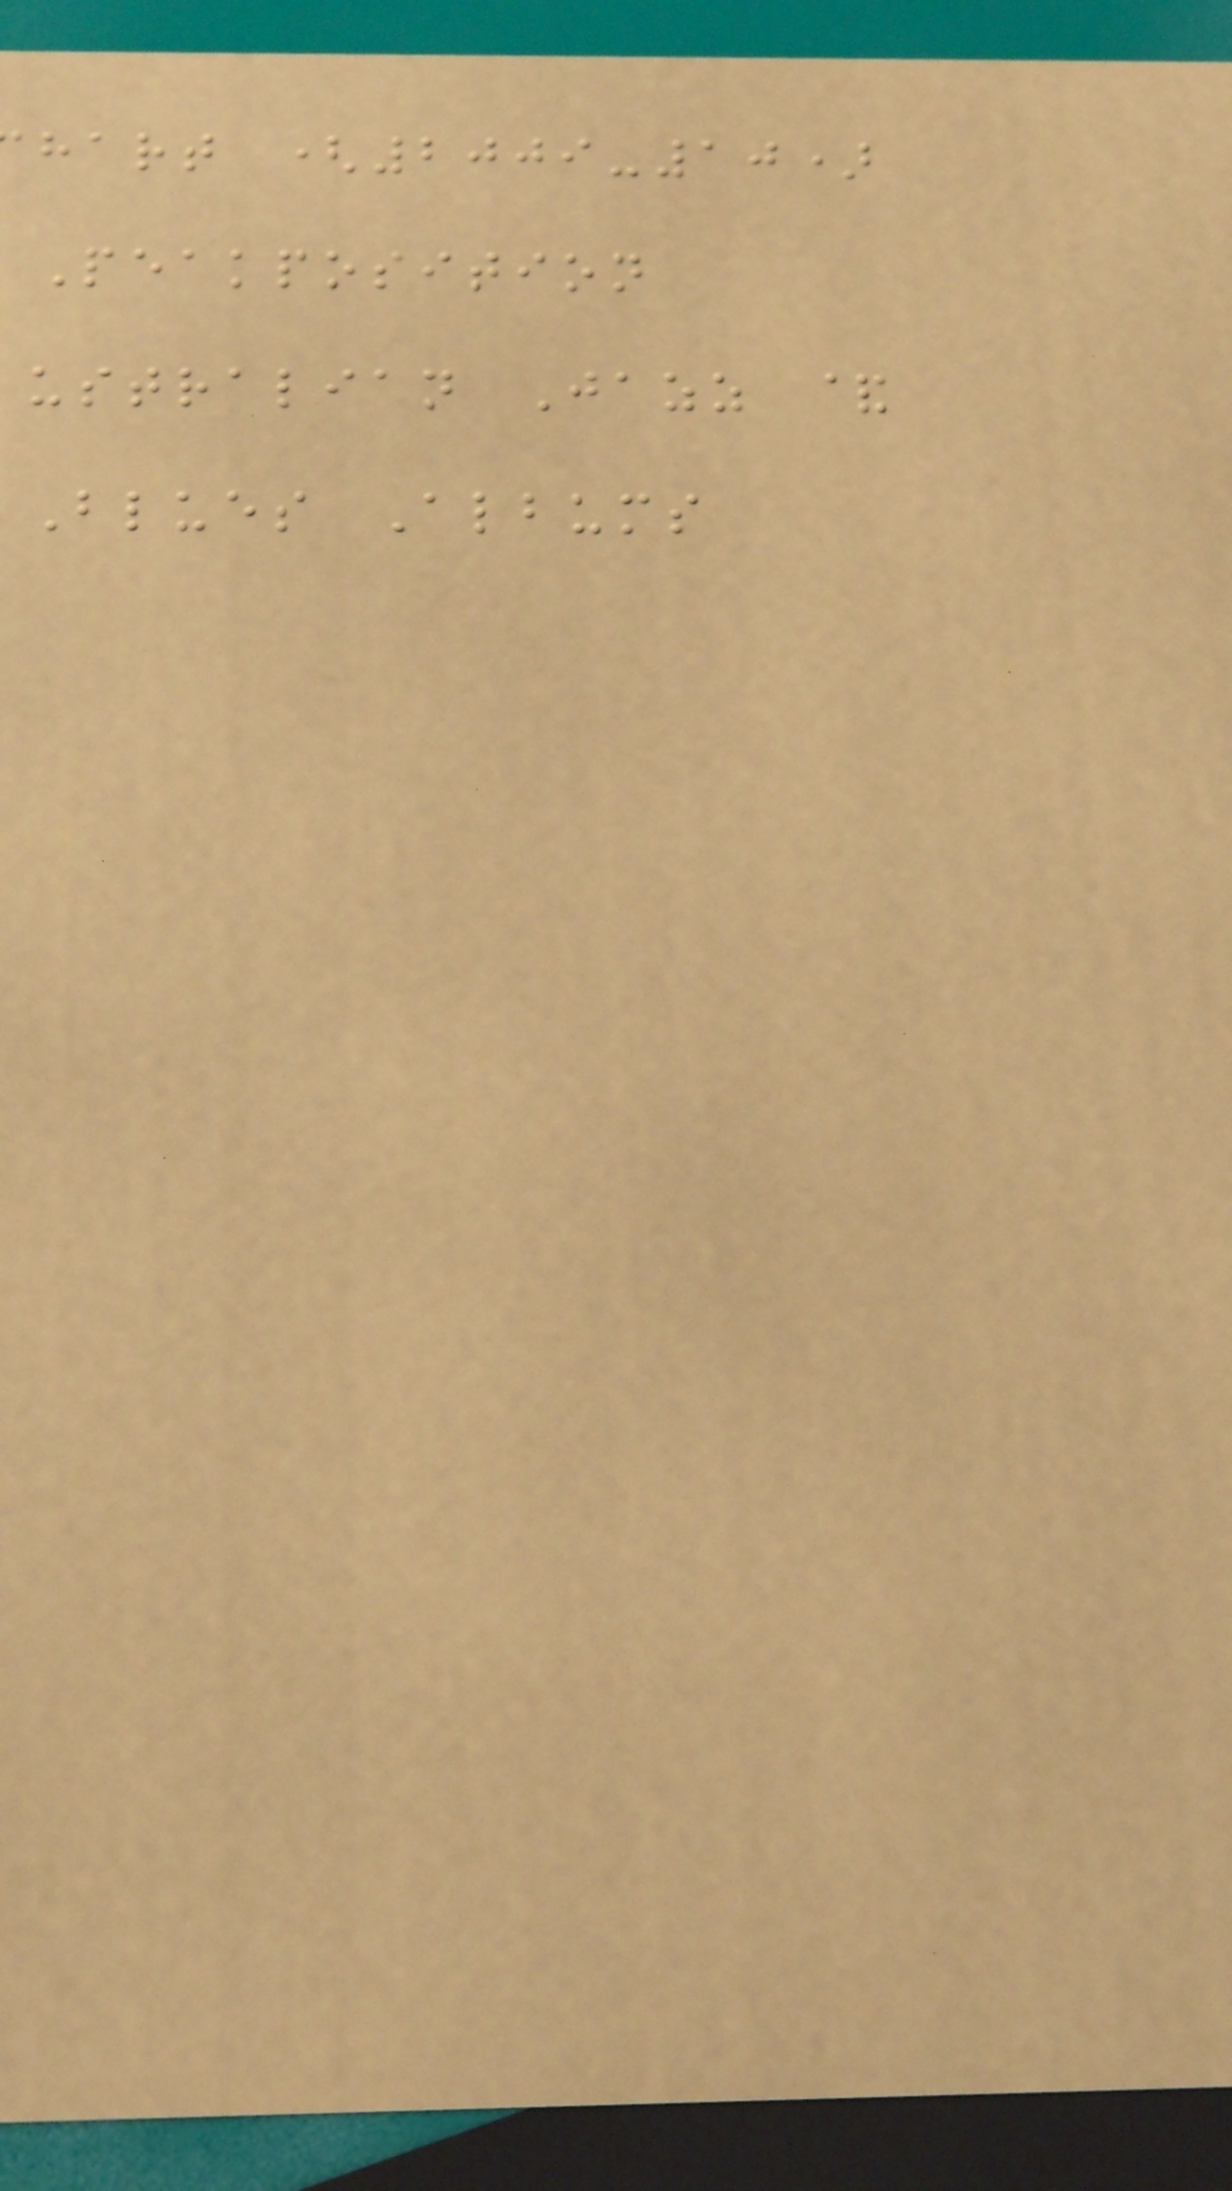hart (2009-10)
Peakposition
ustralian Jazz &
Blues Albums
